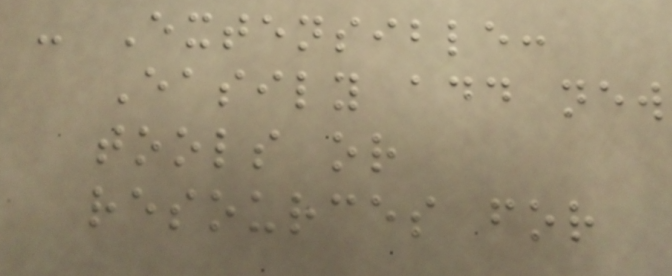- Extensible:
Easily add new
tools or
resources for
